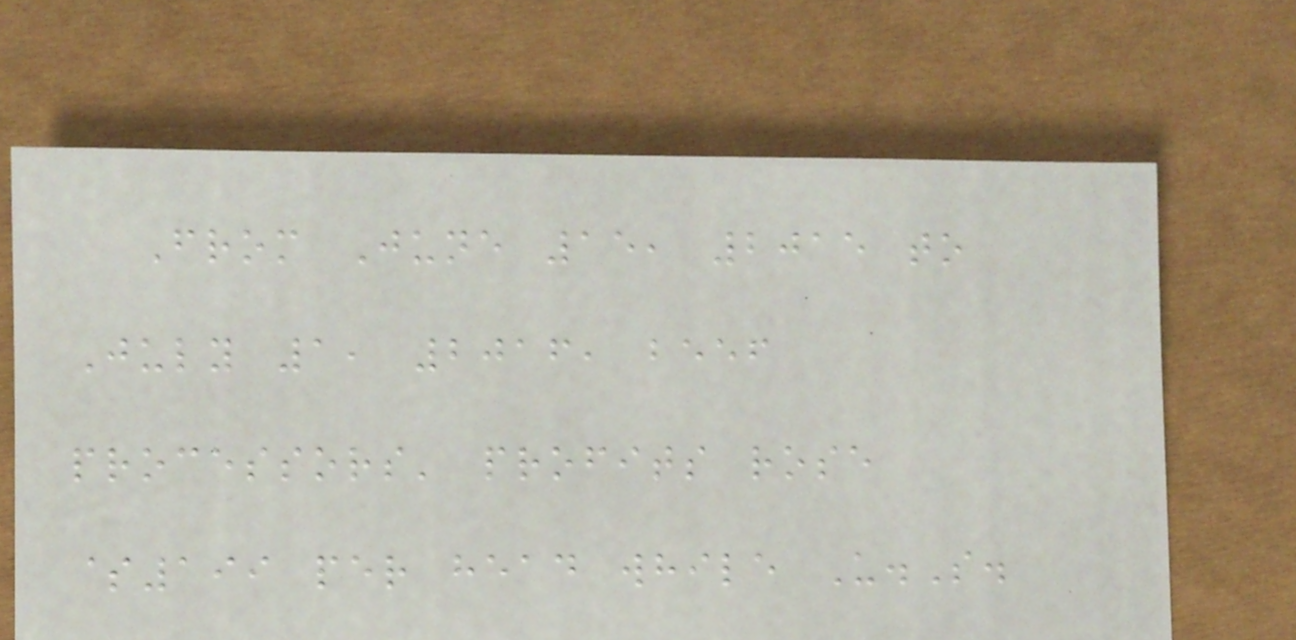From June 15, 2015 to
July 1, 2016, beef
processors' profits rose
$199 per head while U.S.
